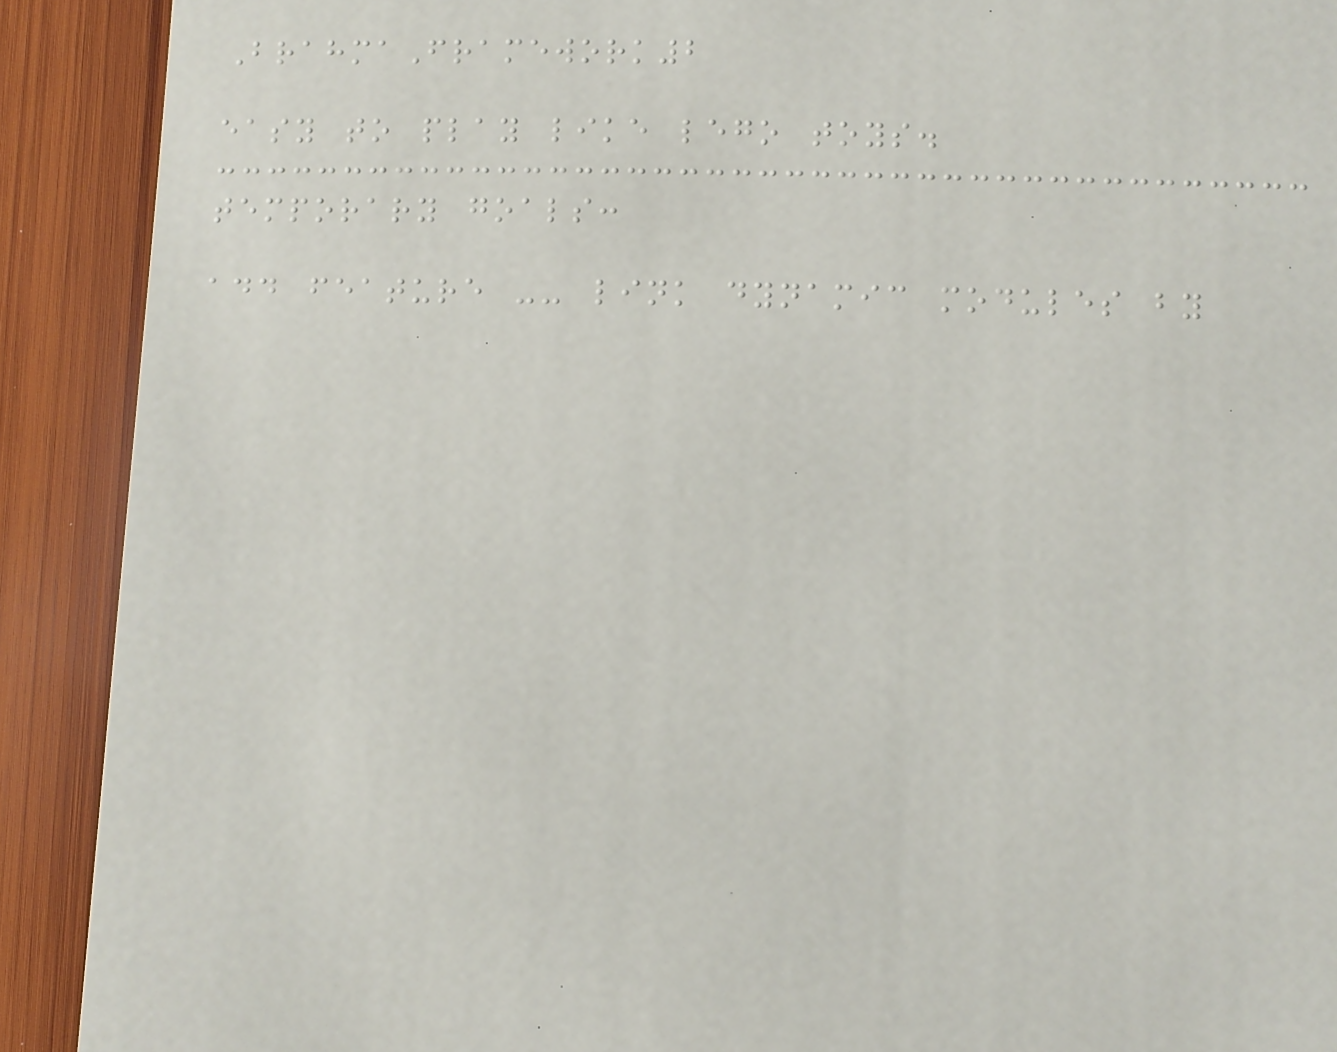BrahmaFramework2
easy to play like lego toys.
temporary goals:
add feature -- link dynamic modules by
